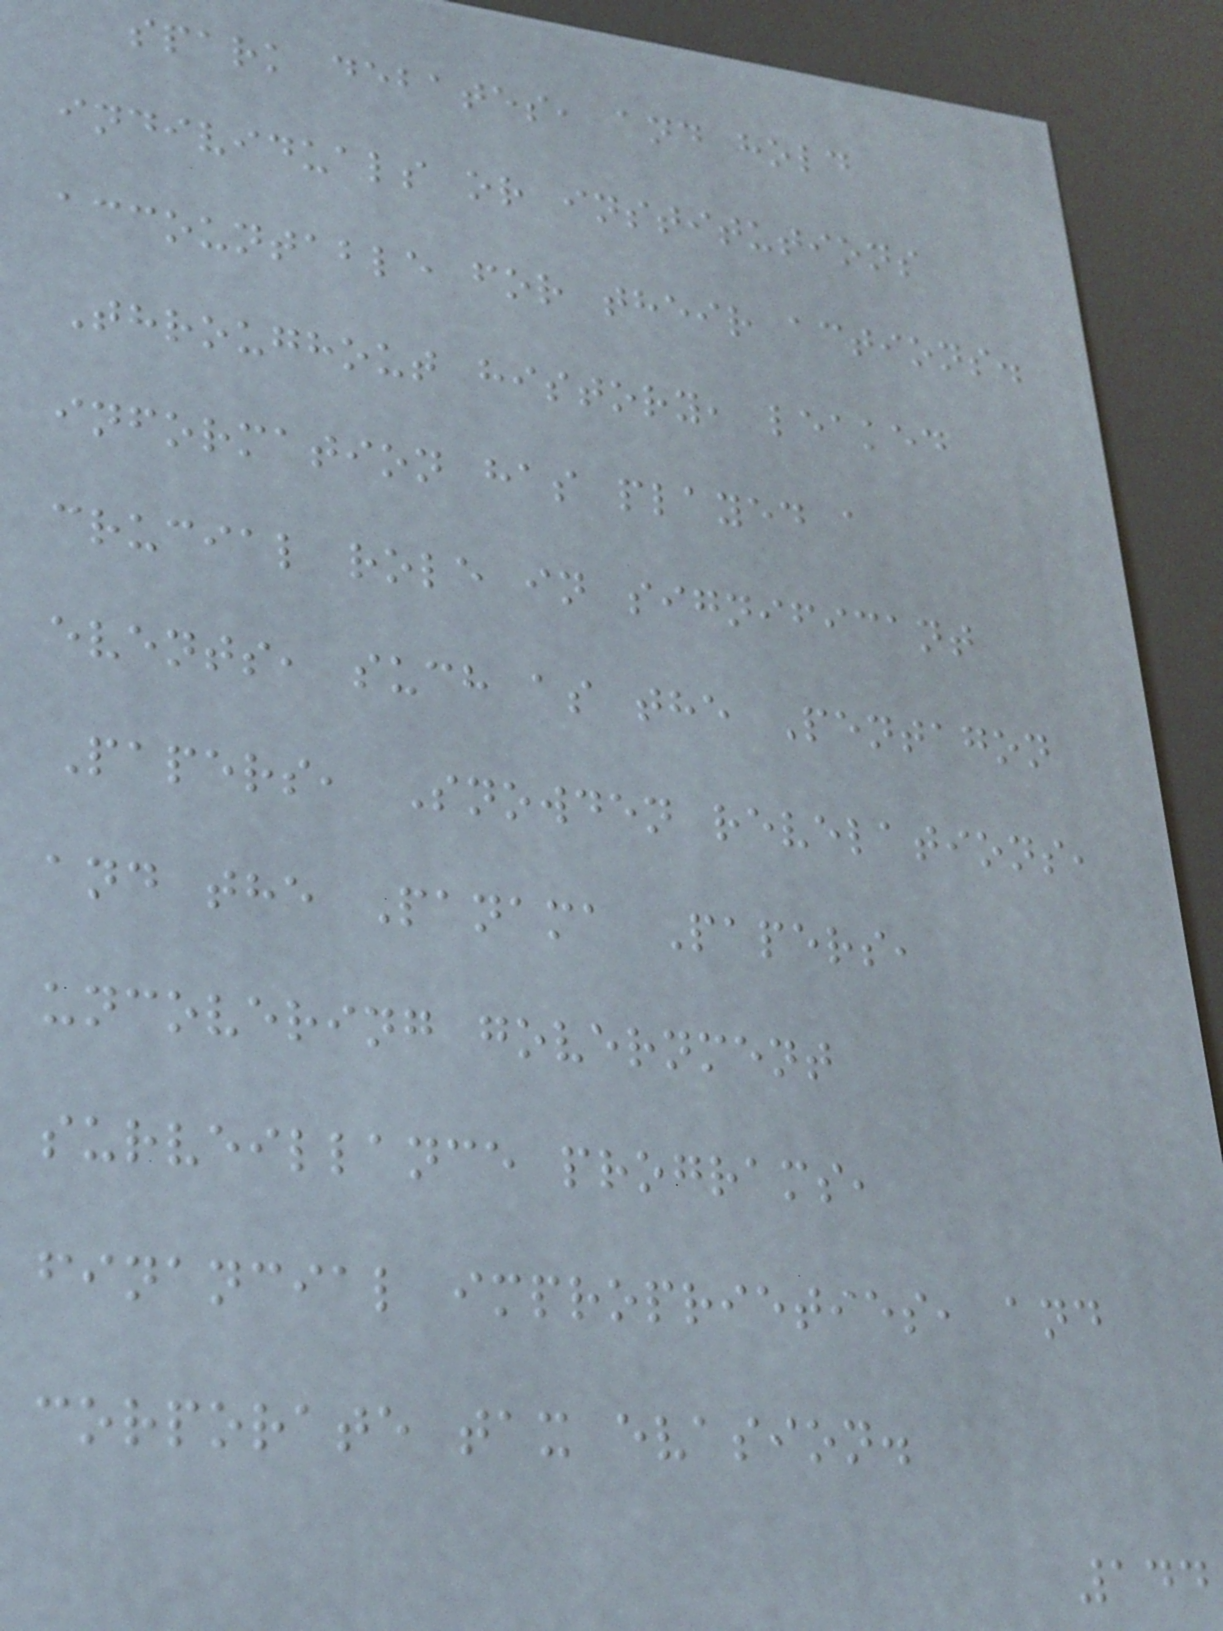spark debates, and hold
individuals or institutions
accountable for their actions.
Throughout history, leaked
information has played a
crucial role in significant
events, such as the Pentagon
Papers, Snowden revelations,
and the Panama Papers,
uncovering government
surveillance programs,
financial improprieties, and
corporate tax evasion.
144
